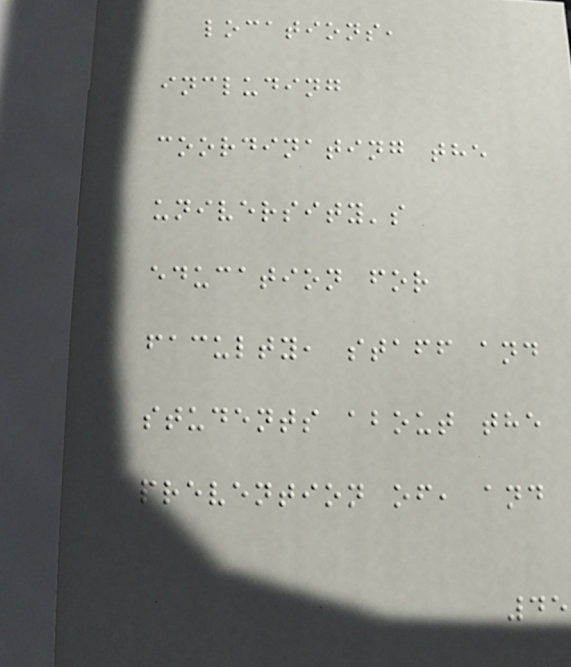locations,
including
coordinating the
university's
education for
faculty, staff and
students about the
prevention of, and
45
